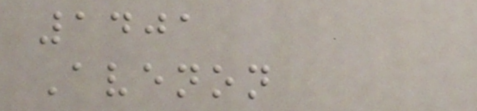1401
Avenon
